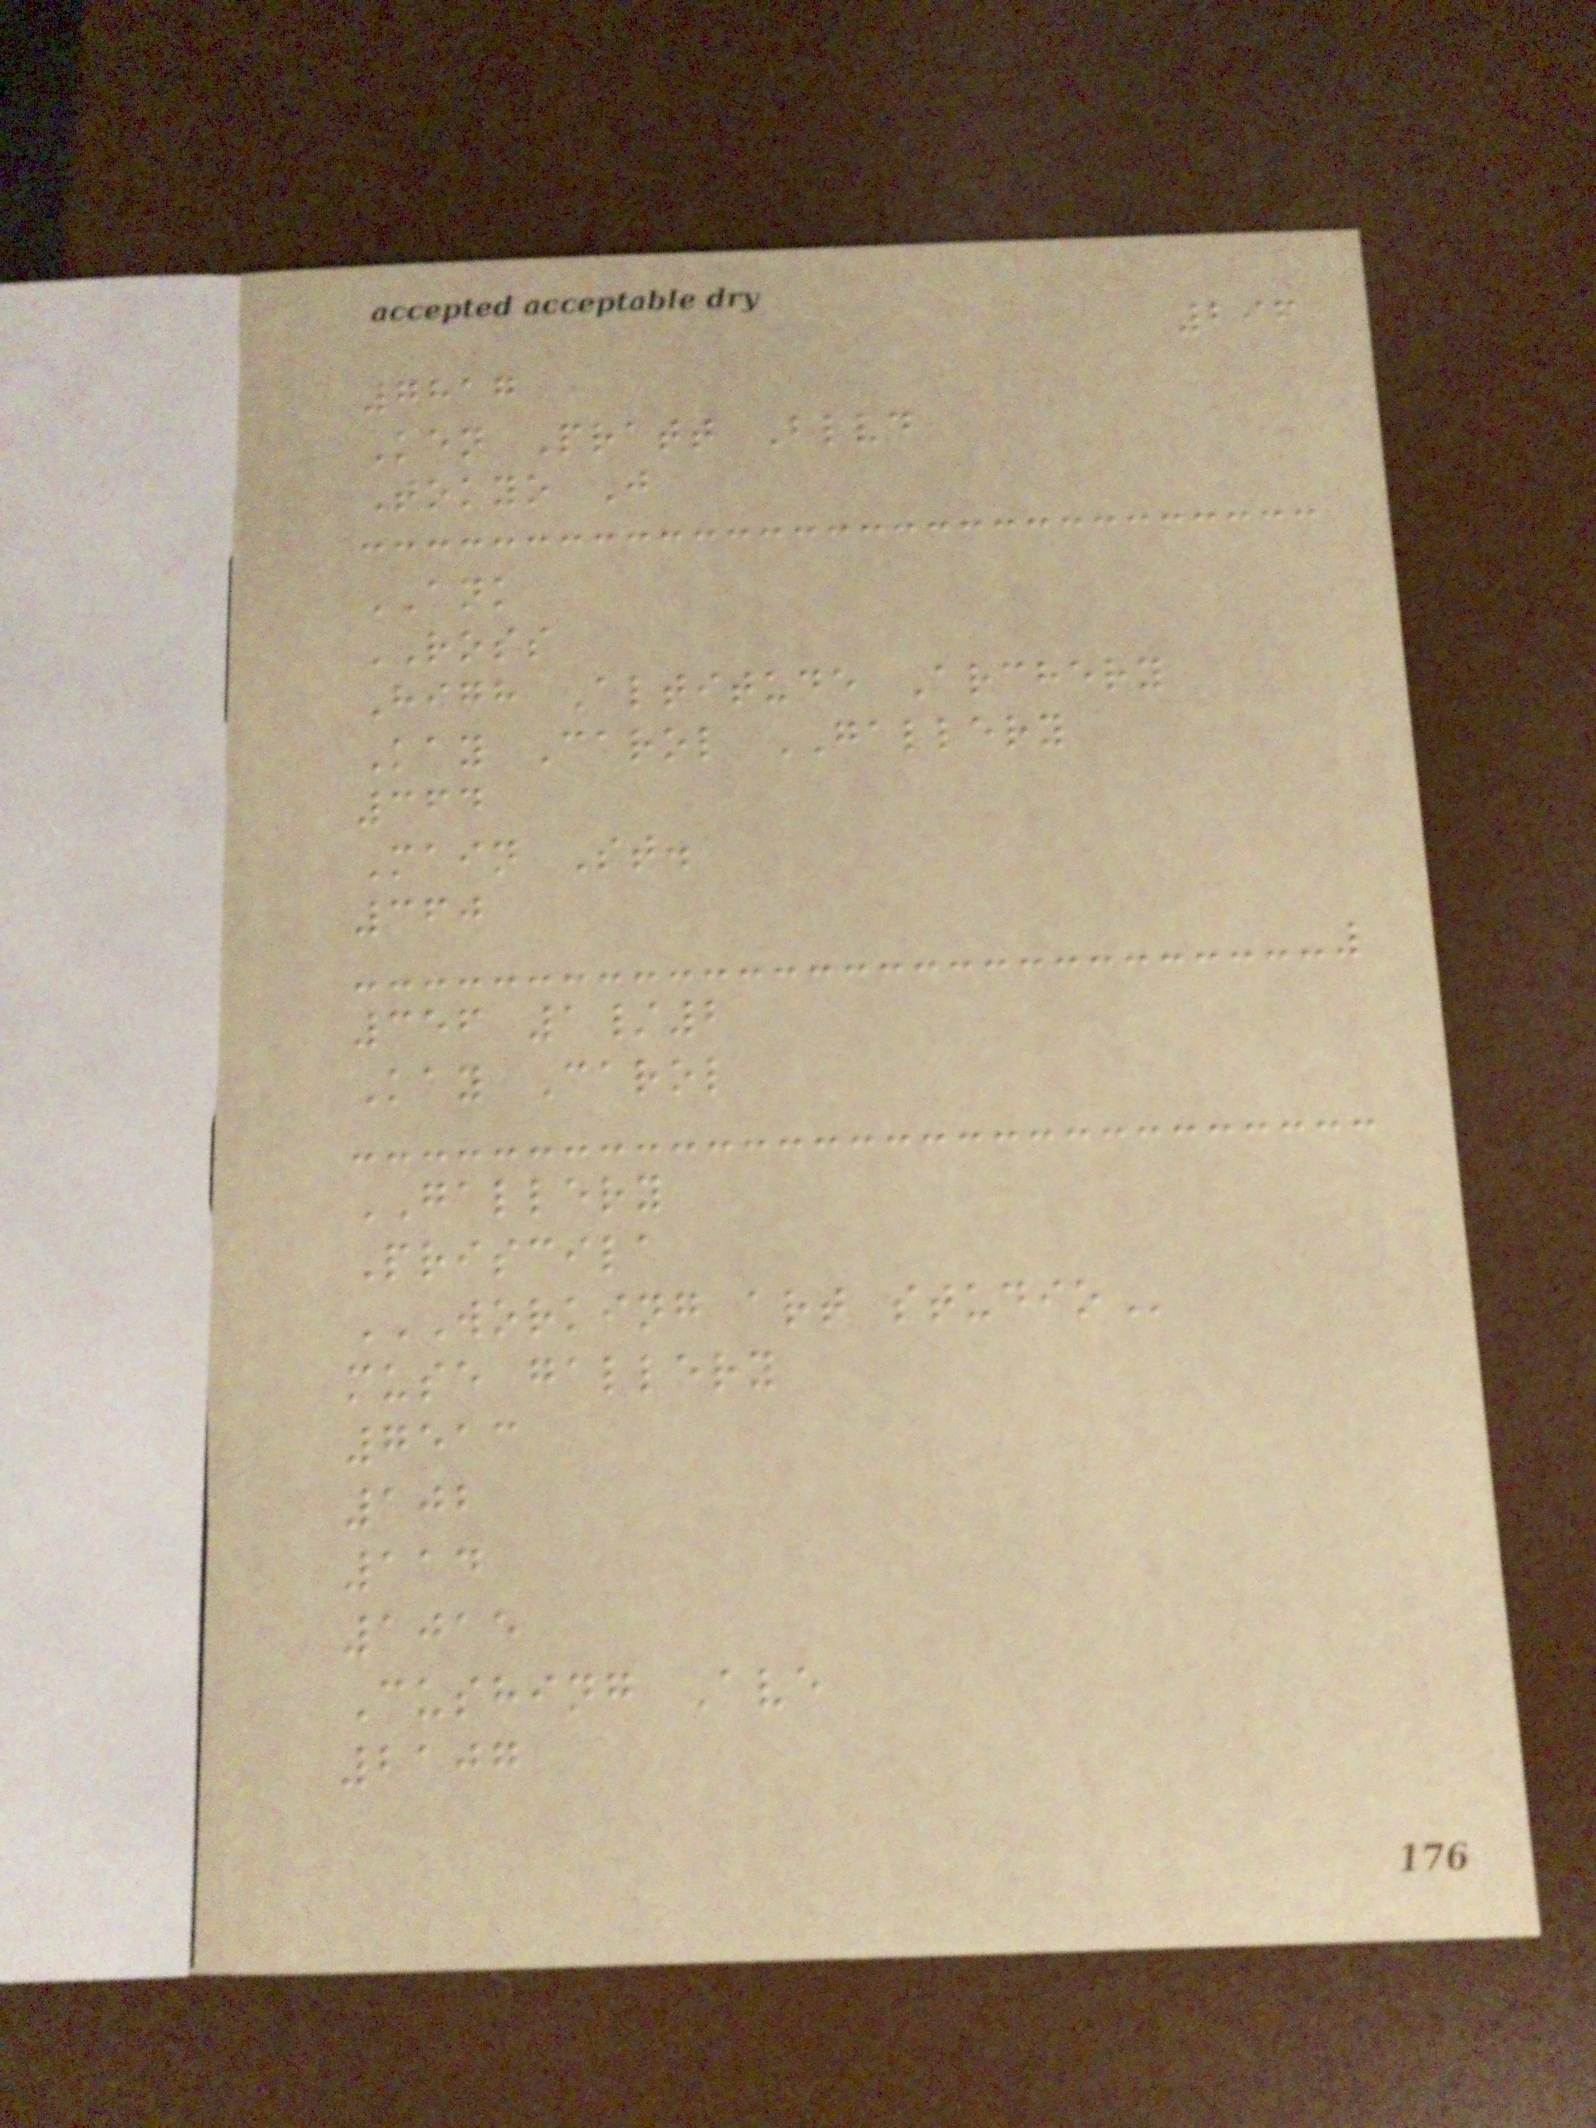296
7817
Ken Pratt Blvd
Tokyo J
ANK
ROSS
High Altitude Archery
Kay Carol GALLERY
364
Main St.
360
356 1/2
Kay Carol
GALLERY
Priscila
WORKING ART STUDIO
muse gallery
7513
102
114
1015
Cushing Ave
2107
